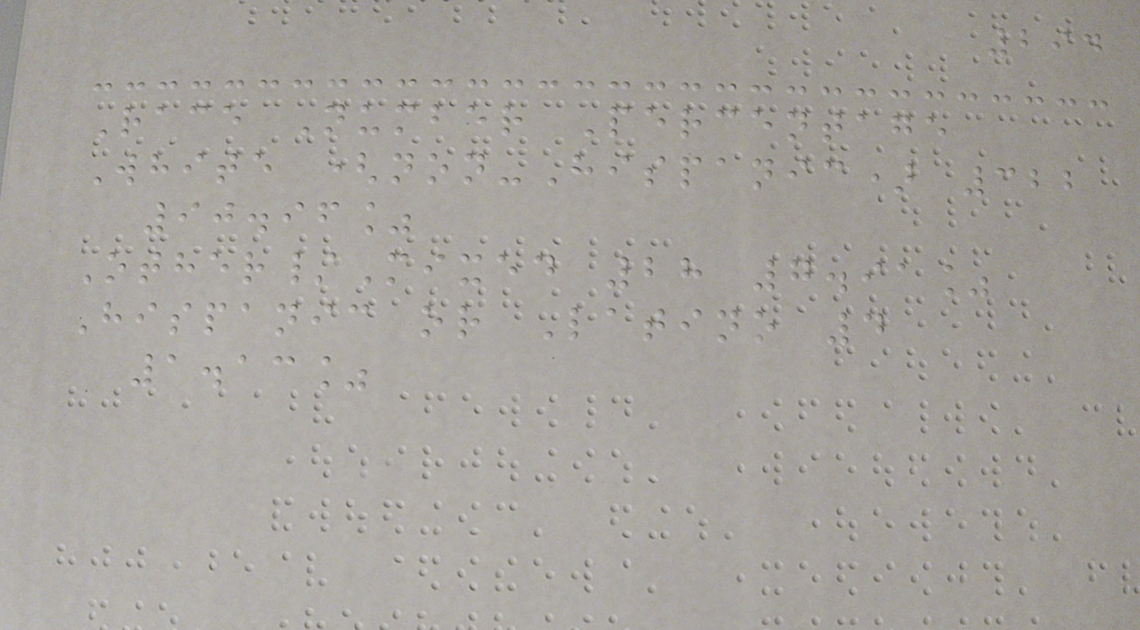294
Race Number Percentage
White (non-Hispanic) 322
90.96%
Other/Mixed 28 7.91%
Hispanic or Latino 4
1.13%
